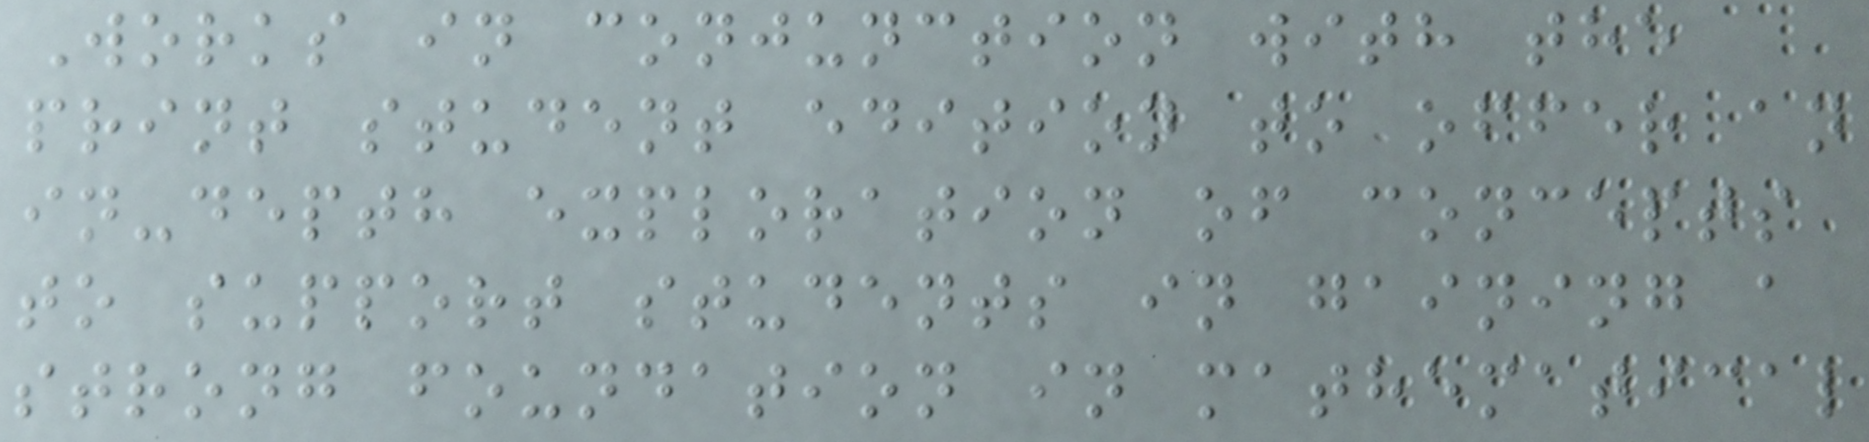Works in conjunction with the
print student edition to offer an
in-depth exploration of concepts
to support students in gaining a
strong foundation in mathematical
